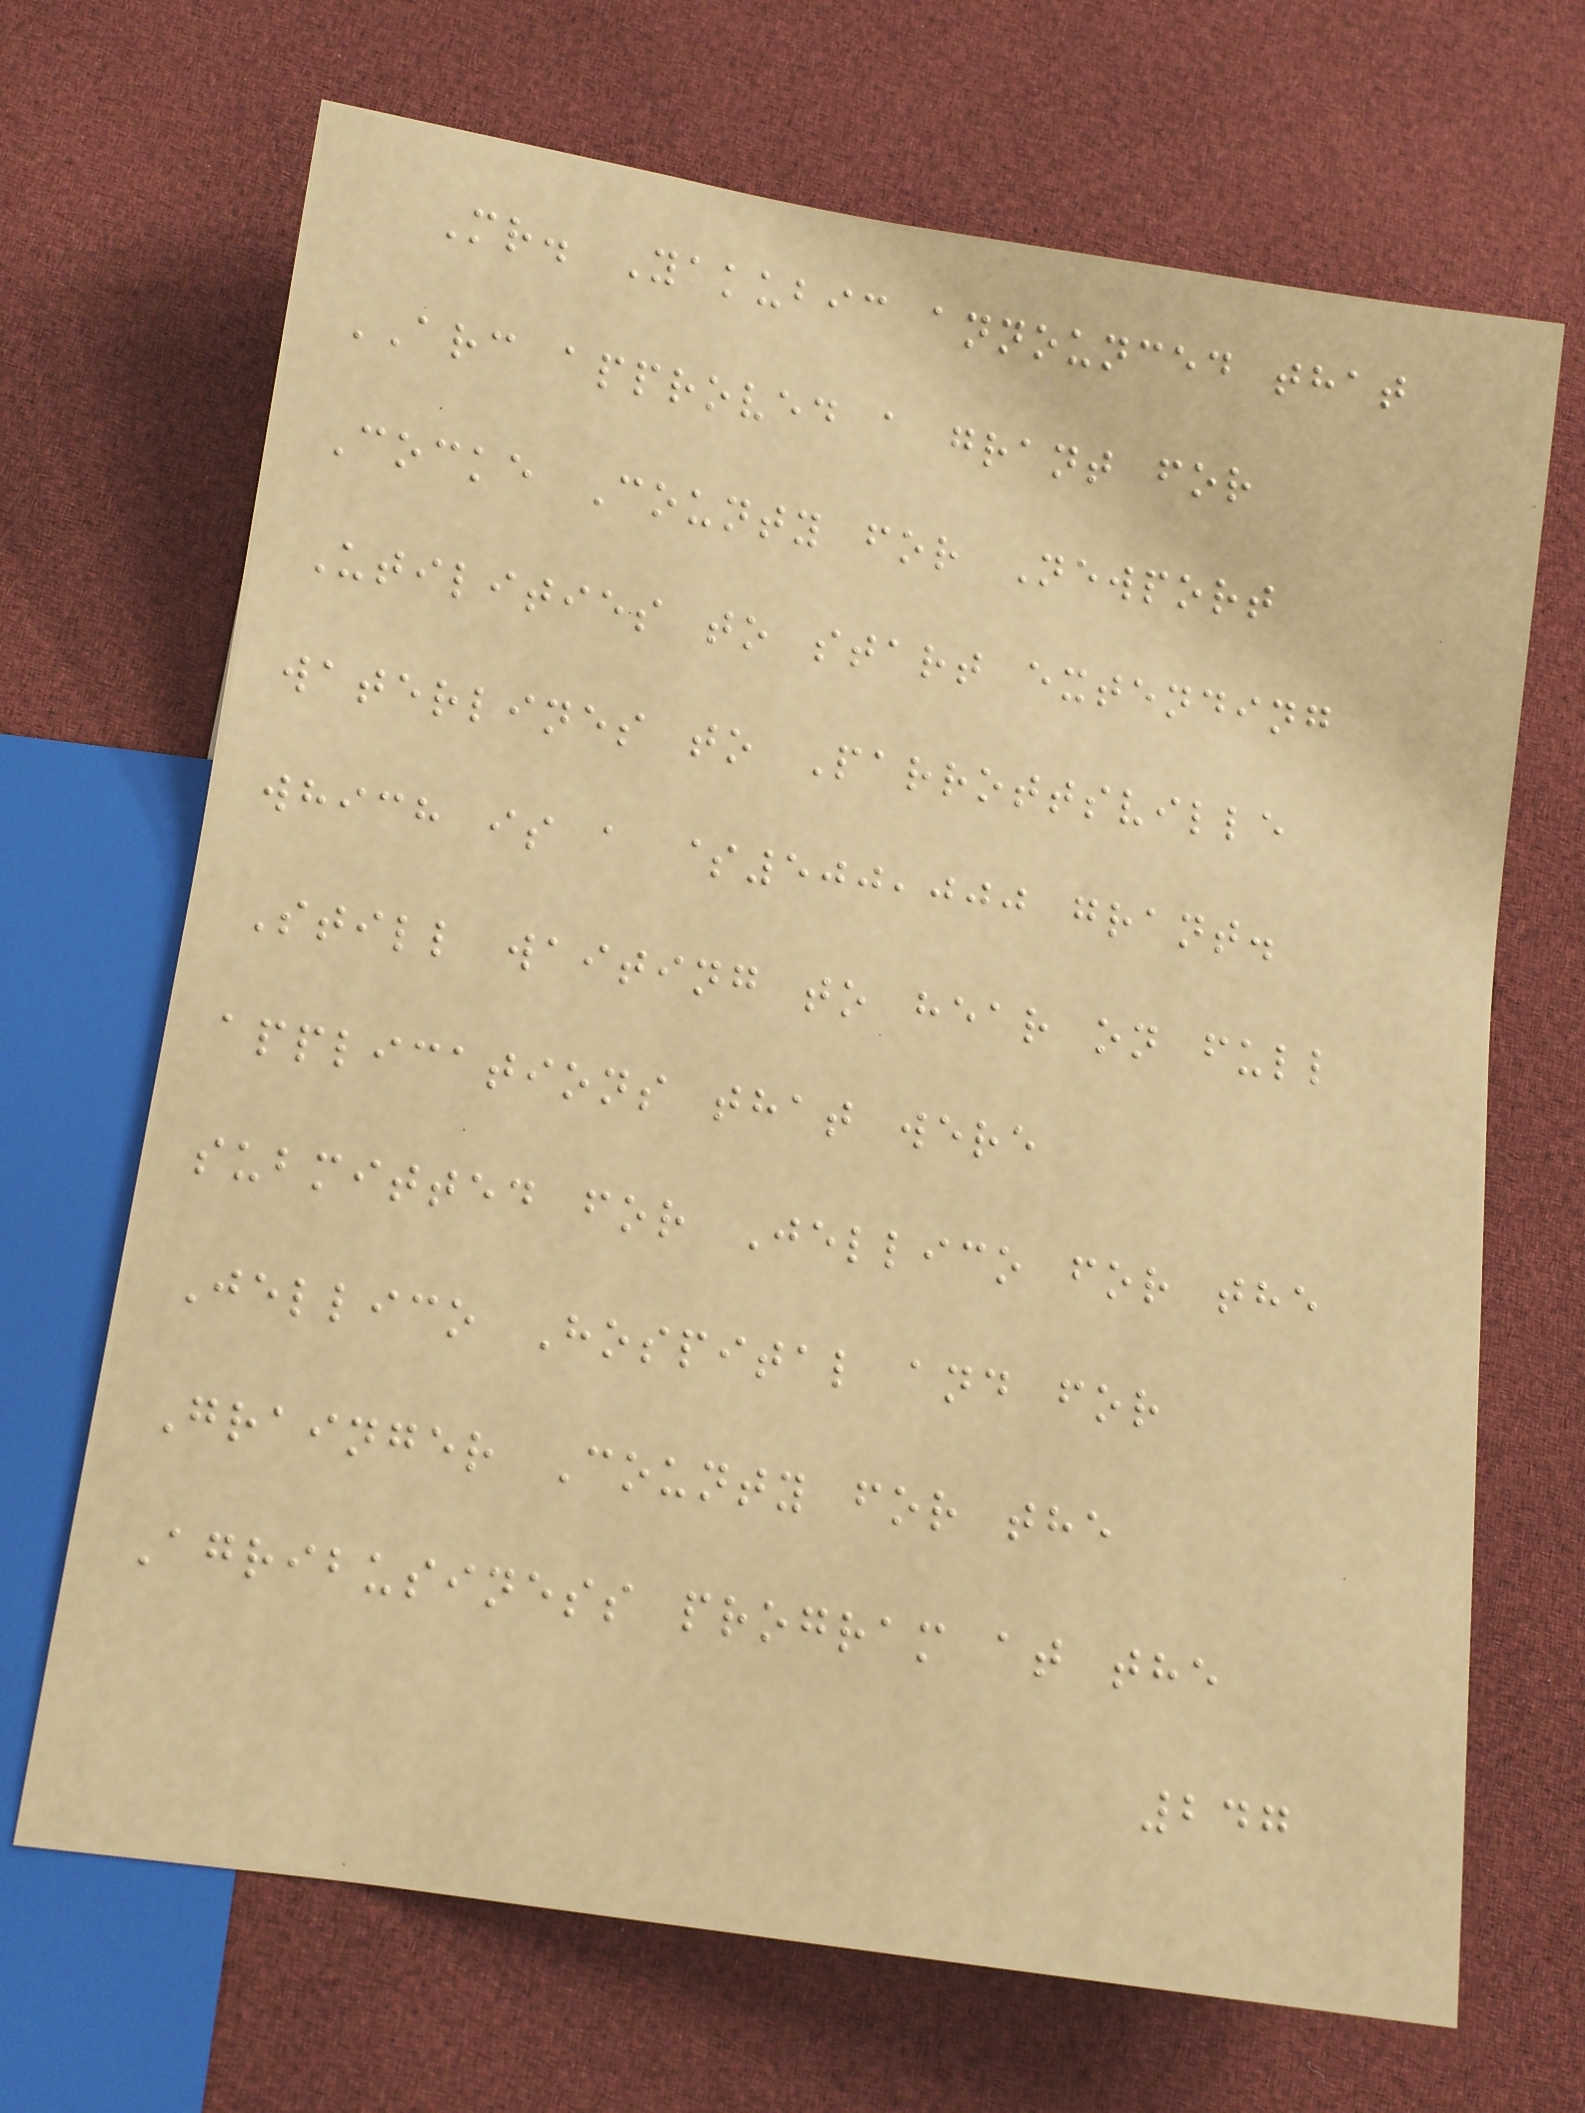Mr. Yakubic announced that
ARC approved a grant for
Cocke County for Newport
Utilities to start extending
waterlines to Parrottsville
which is a $500,000 grant.
Still waiting to hear on full
applications that were
submitted for Jellico for the
Jellico Hospital and for
Grainger County for the
Agribusiness program at the
247
